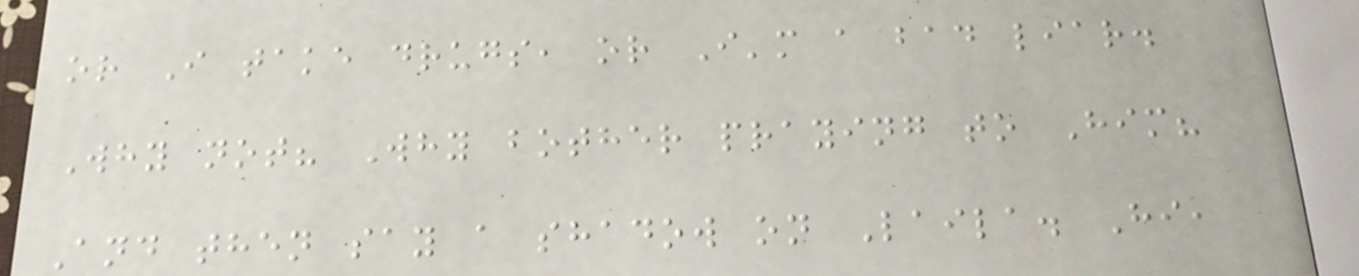or I take drugs, or I'm a bad liar.
Why not? Why bother praying to Him?
And then say a shadow on Laila. Hi,
